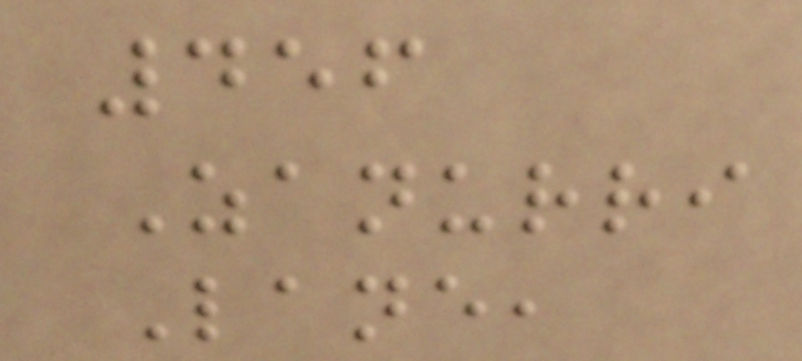456
Zanurri
Lane,
